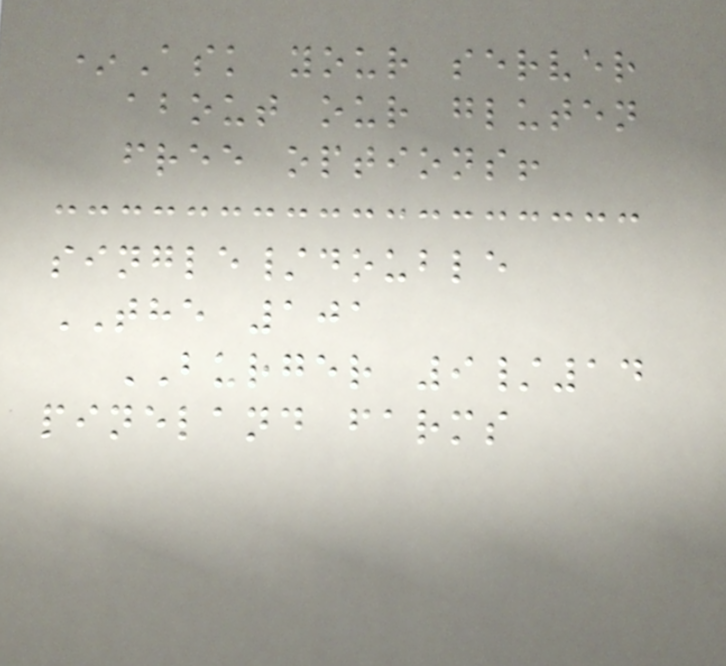*Ask your server
about our gluten
free options!
single/double
THE 101
BURGER 9/14
pineland farms
